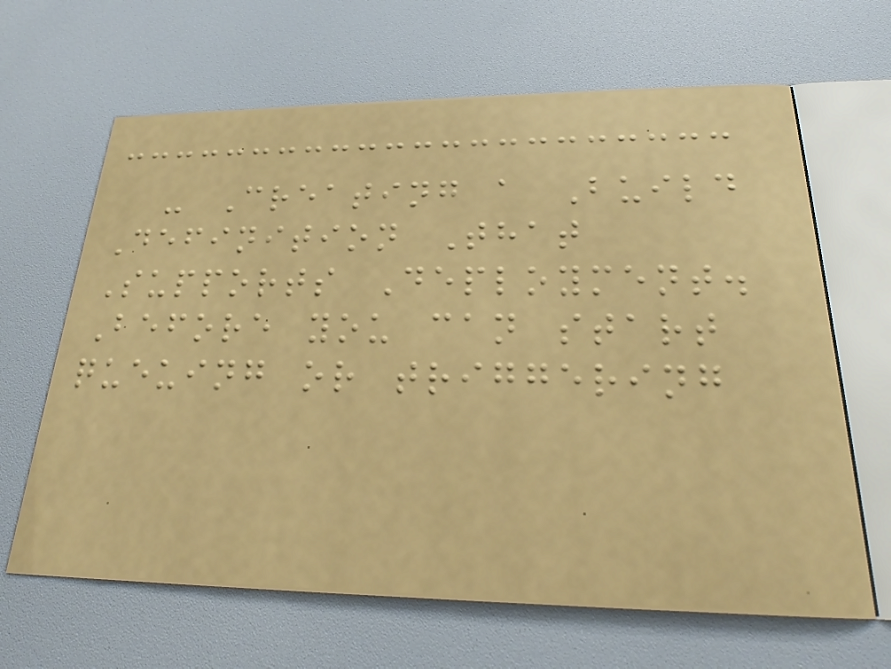- Creating a Build
Definition That
Supports Deployment.
Before you can start
queuing or triggering
